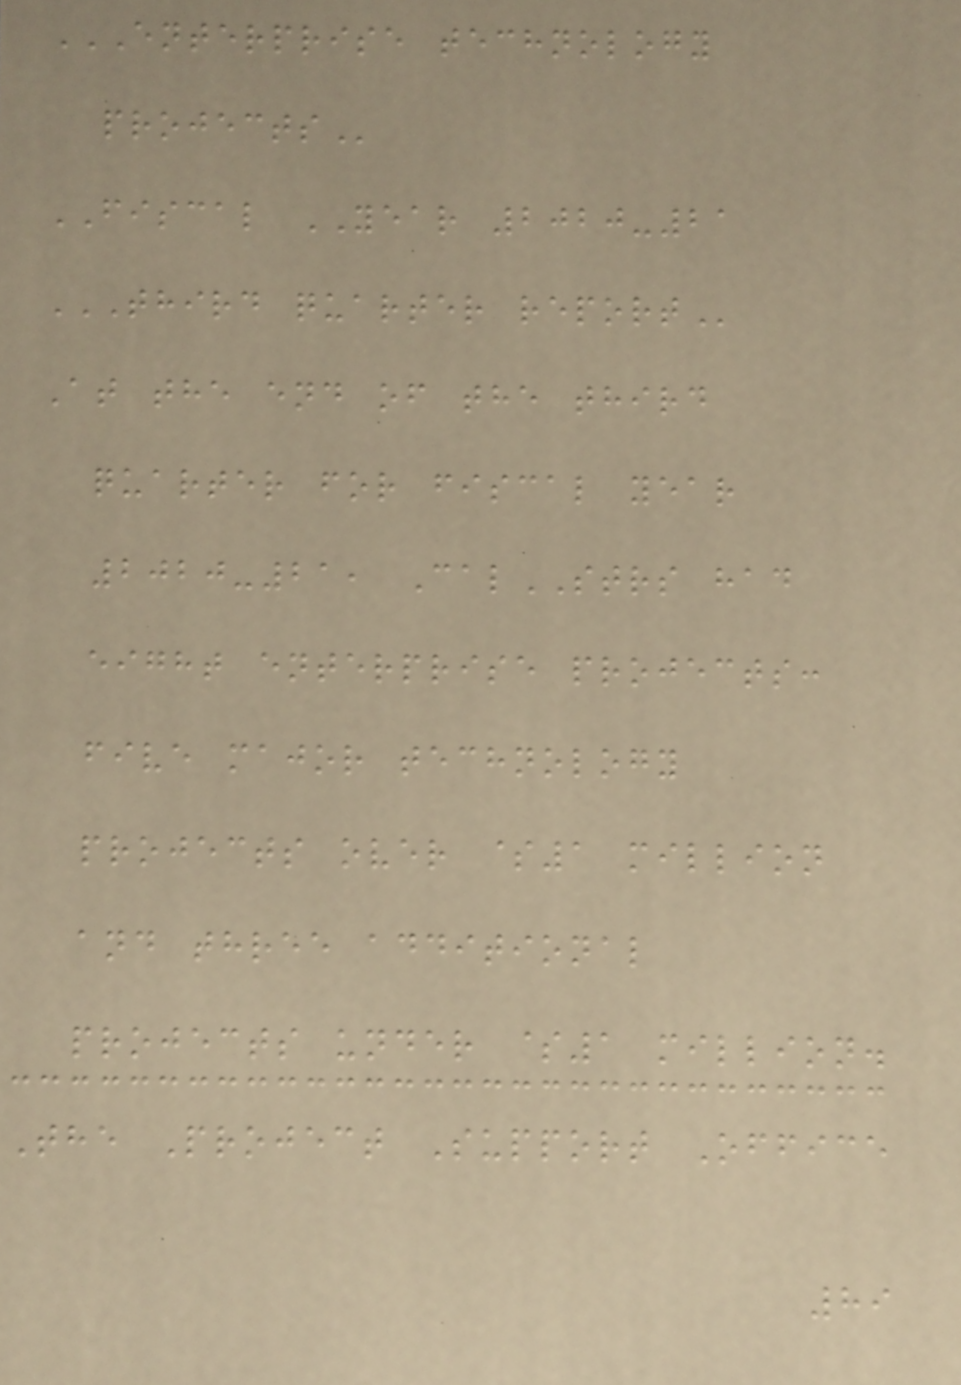ENTERPRISE TECHNOLOGY
PROJECTS
FISCAL YEAR 2020-21
THIRD QUARTER REPORT
At the end of the third
quarter for fiscal year
2020-21, CalSTRS had
eight enterprise projects:
five major technology
projects over $1 million
and three additional
projects under $1 million.
The Project Support Office
89
